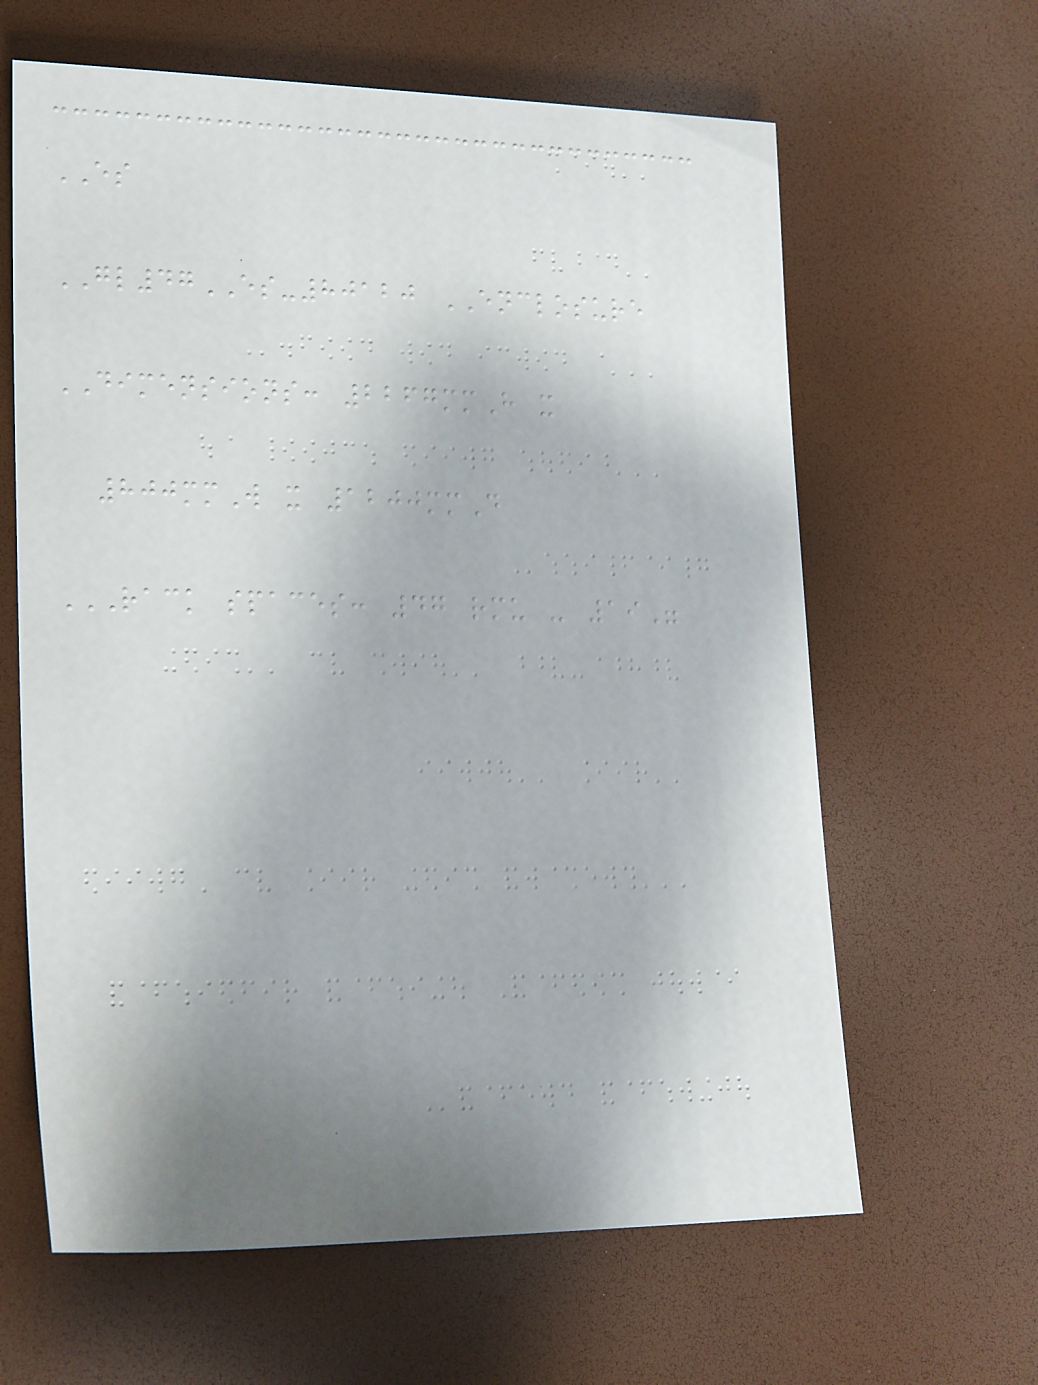ES
GL47ES-80120 ENCLOSURE
DIMENSIONS: 2267mmH x
800mmW x 1200mmD
RACK SPACES: 47 RMU - 19"
